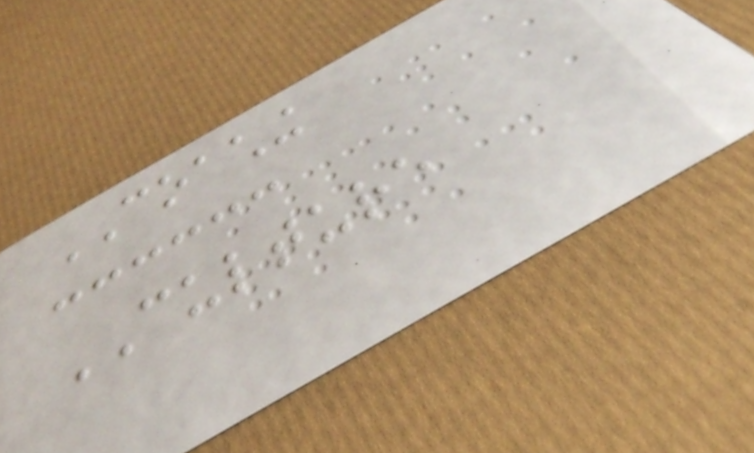COACHING
CULTURE
